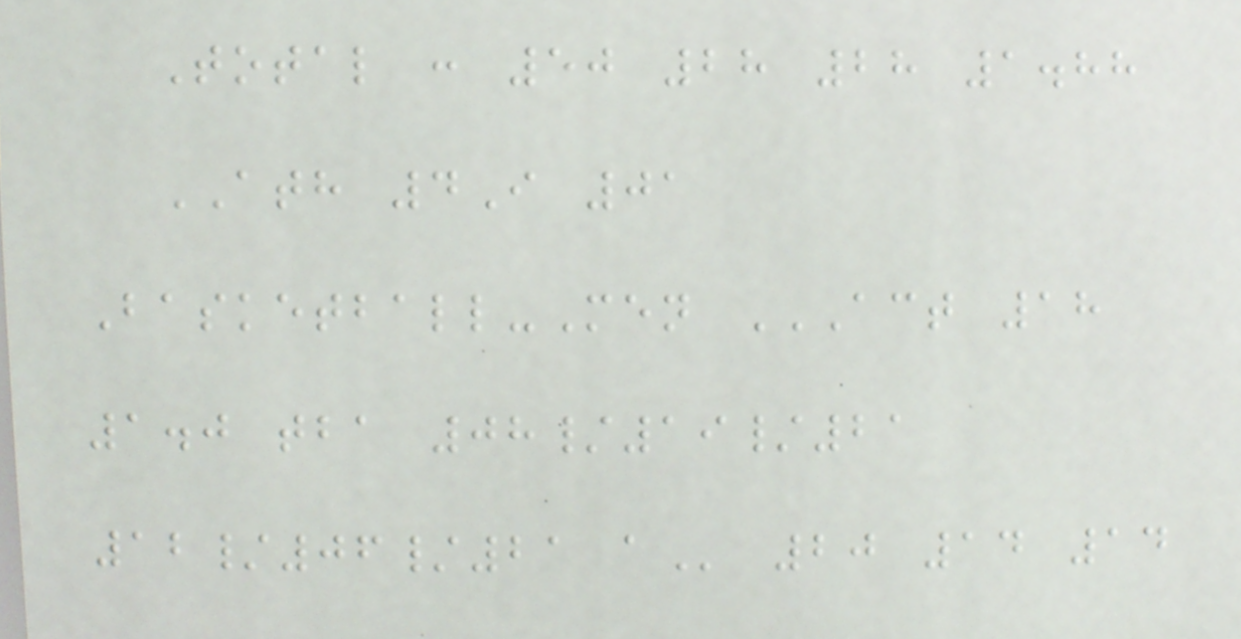Total : 50 28 28 1.88
ATH 4I 01
Basketball-Men ACT 18
1.0 TBA 08/19/21
12/06/21 A 20 14 14
